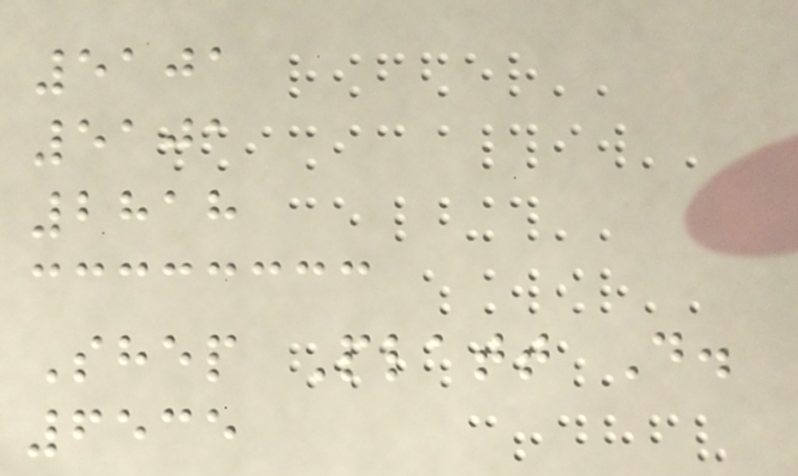5101
5101
2818
Shep Platt D.
6535
